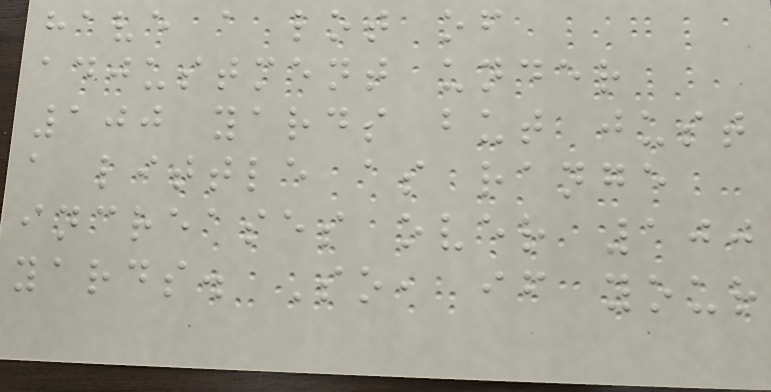have a lot of
adjustment under
100 yards but just
a little as range
increases over 100
yards. So, if your
